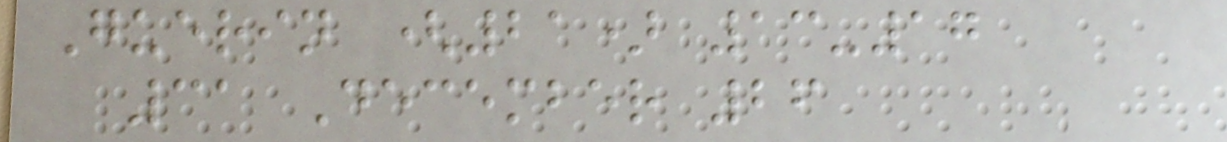Guerin (21) 13-17
31 December 26
